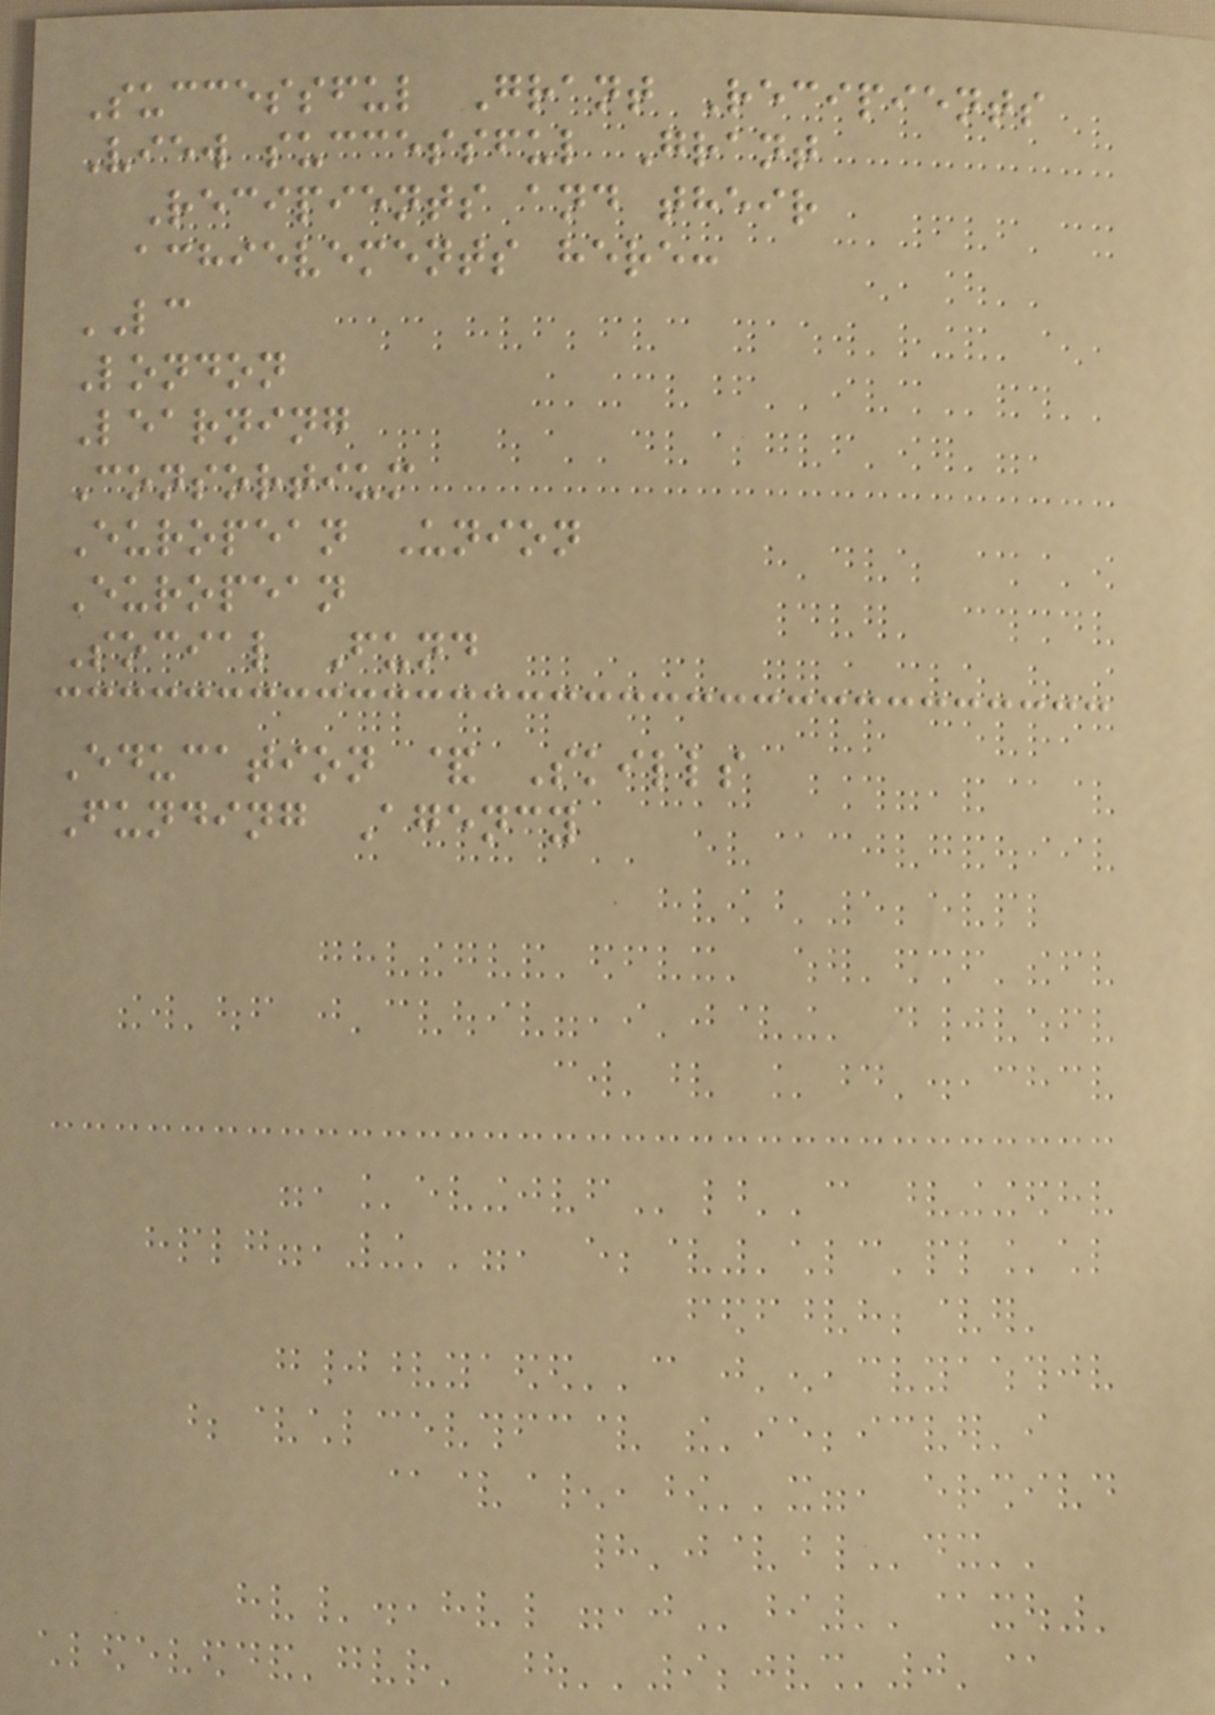Successful Grant Recipients
View successful Grant
Recipients and their
achievements here:
LC
London
Learning
Consortium
European Union
European
Social Fund
Education & Skills
Funding Agency
